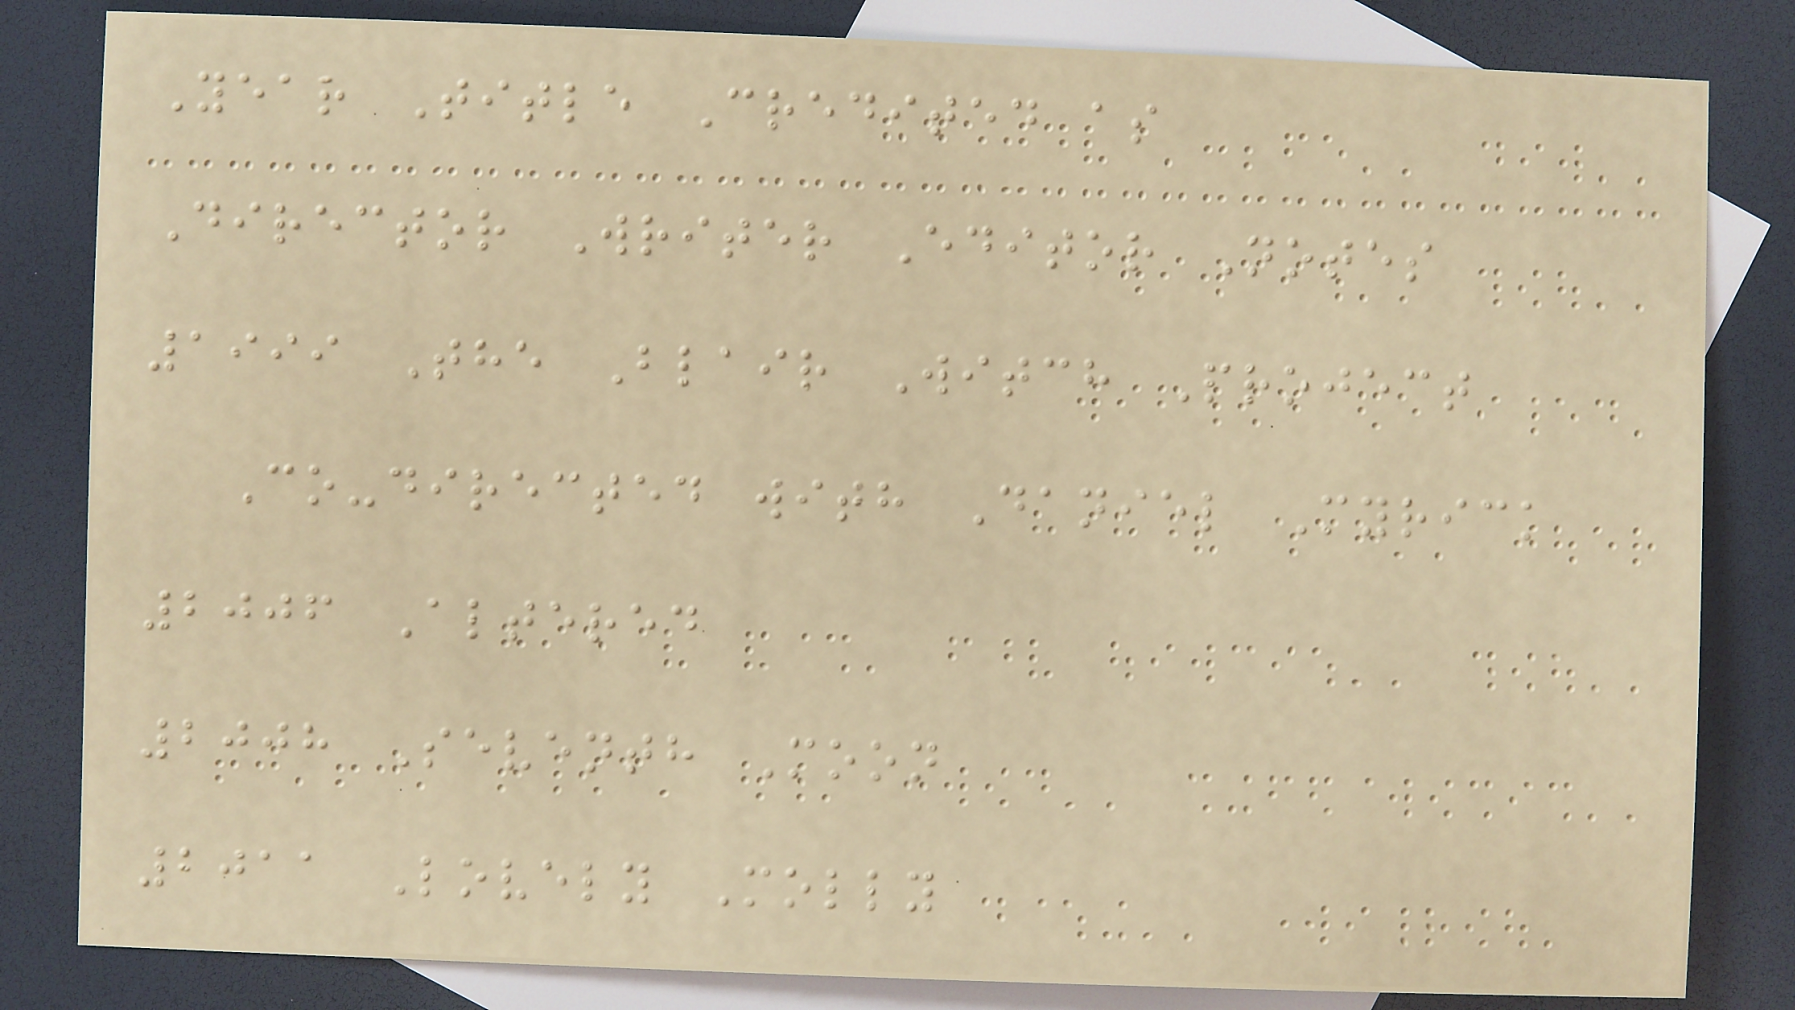Year Title Credited as
Director Writer Editor Notes
1999 The Blair Witch Project
Co-directed with Daniel Myrick
2006 Altered
2008 Seventh Moon
2011 Lovely Molly
